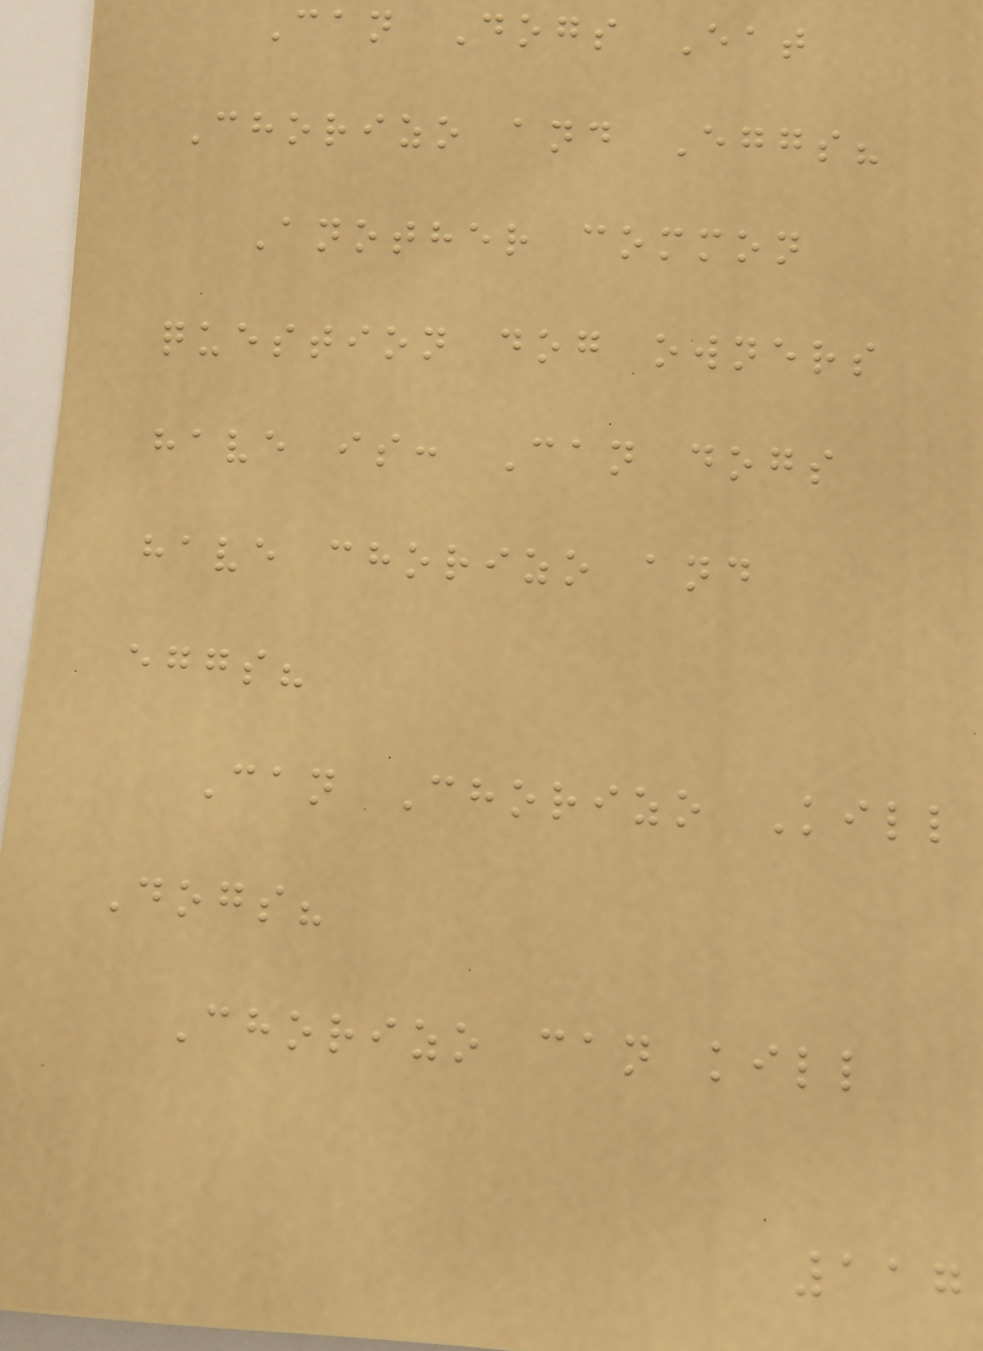Can Dogs Eat
Chorizo and Eggs?
Another common
question dog owners
have is: Can dogs
have chorizo and
eggs?
Can Chorizo Kill
Dogs?
Chorizo can kill
117
